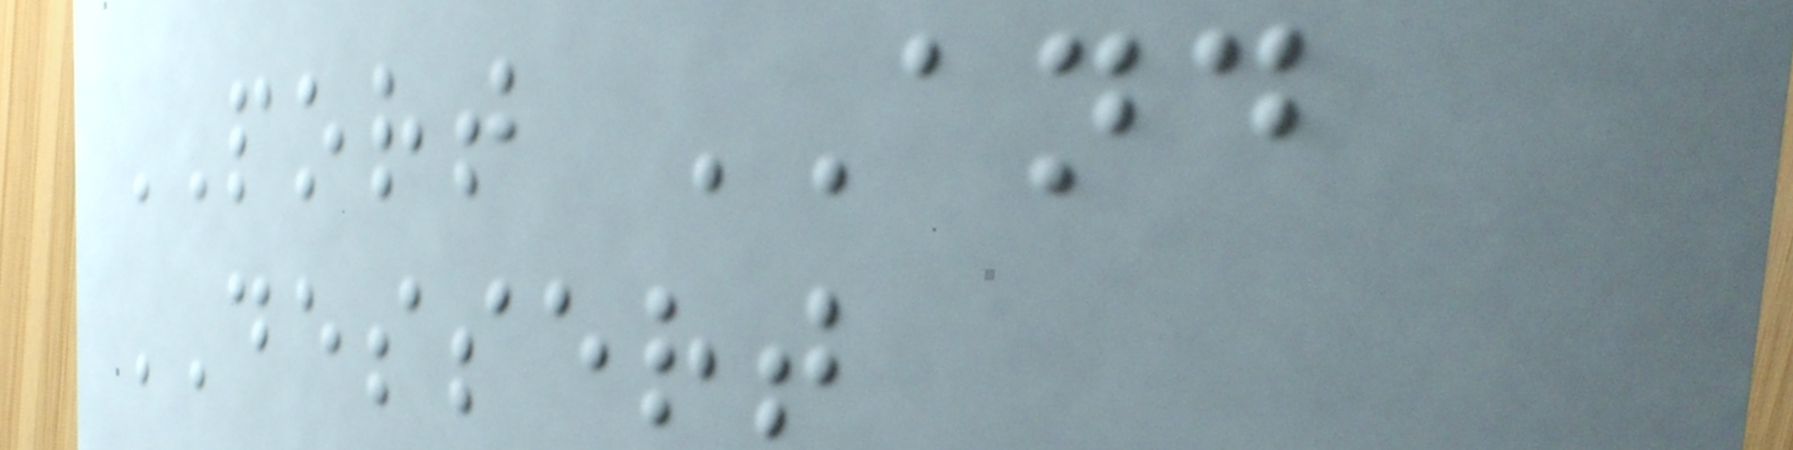PORT AND
DESSERT
